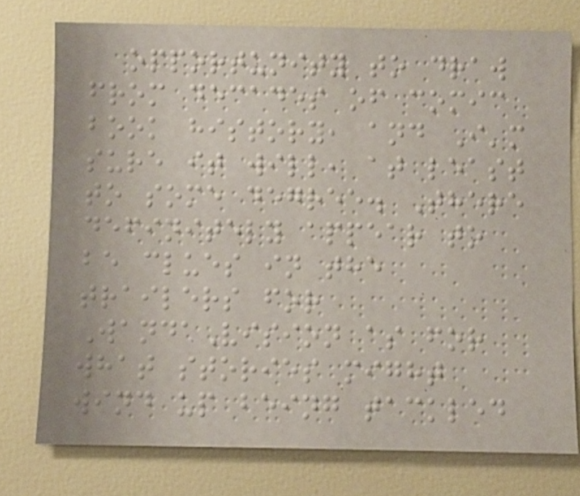opportunity to draw
from decades of comic
book history, and I'm
sure it will, at least
to some degree. There
definitely appear to
be clues in the
trailers for
WandaVision as for
what stories might
wind up being tackled
